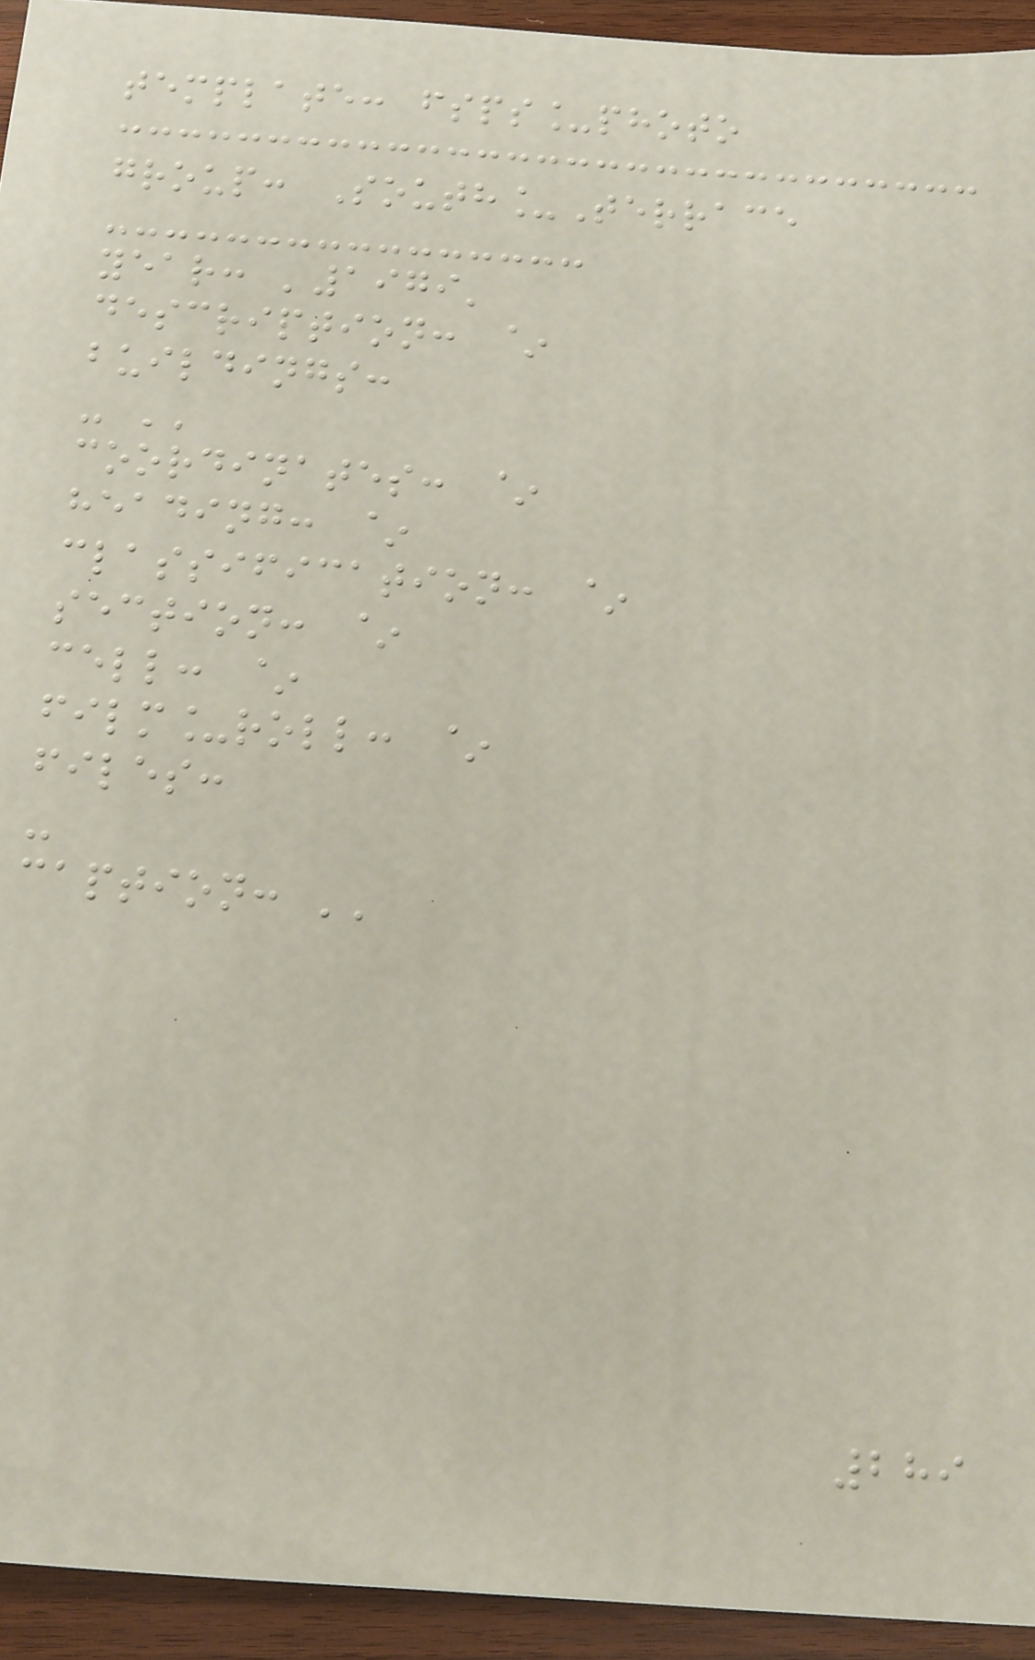template: fsps_photo
group: South_Terrace
year: '1979'
description: ~
buildings:
- ''
coordinates: ~
heading: ~
classification: ~
section: ~
cell: ~
film_roll: ~
files:
-
caption: ''
289
